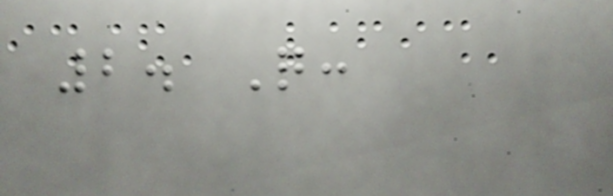2. Q:
